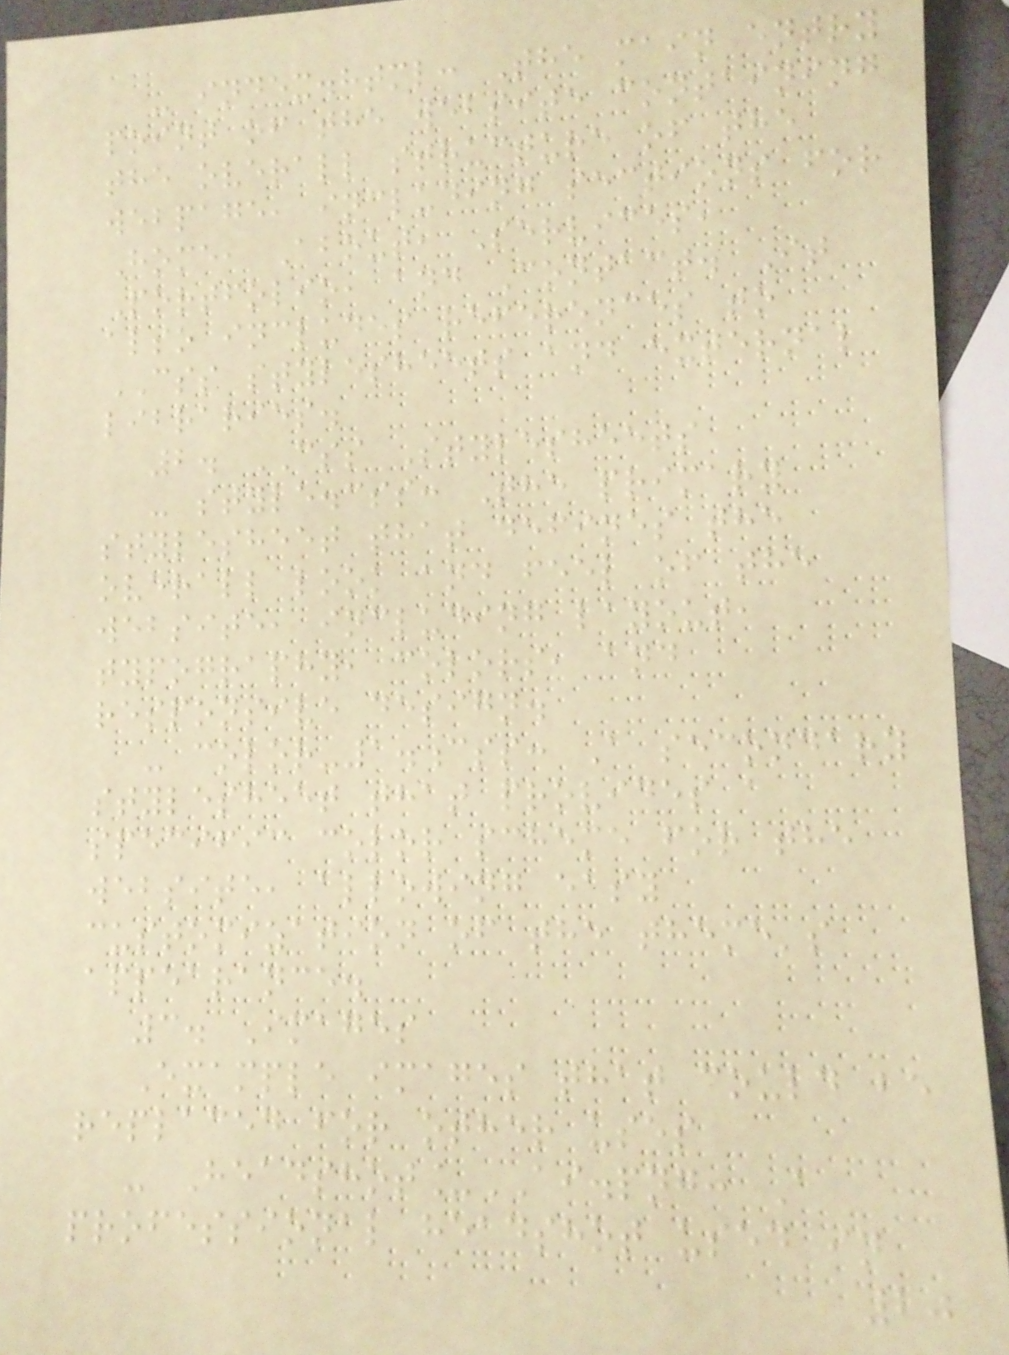- index.html: The main entry
point of the website containing
the overall structure of the
webpage, including sections for
Home, About, Services,
Portfolio, and Contact. It
also includes references to
CSS stylesheets and external
libraries.
2. CSS Stylesheets
- style.css: The primary
stylesheet that defines the
overall look and feel of the
website, including layout,
typography, colors, and
responsive design.
- color-1.css: A secondary
stylesheet that provides a
specific color scheme for the
website, allowing easy
customization of the theme's
appearance.
3. Images
Example images that could be
replaced for other uses
- Headshot_AI.png: A
professional headshot used in
20
